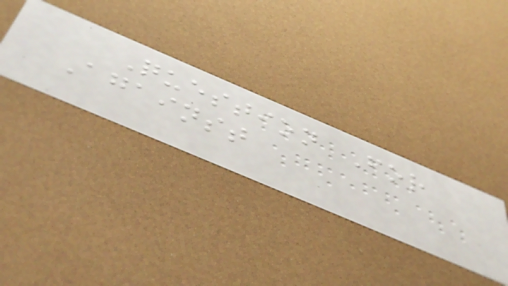Question For
Against
